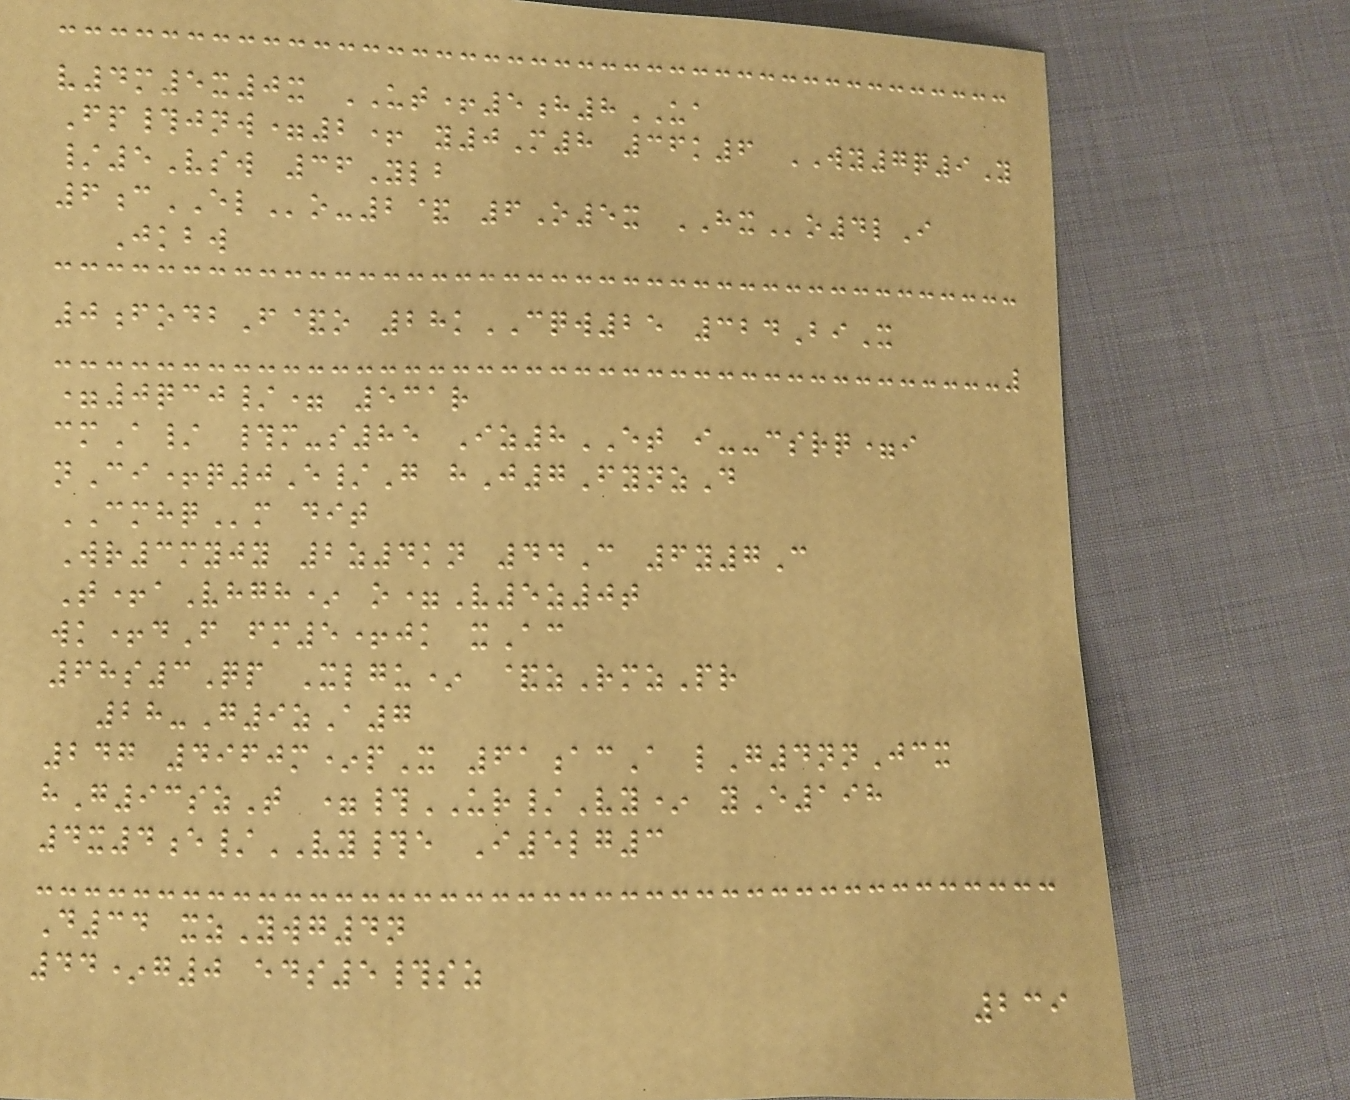v4m5x0x UT+5h8UA
Fp#jnw=2+ y0M8 36k6 WY7q9Y
/5Vsw 36Ylb
6cELo-2& 6O5x HXo4lI
Jkbw
0fodbF&o 28kCQW25 324BiX
=0qcj/= 531r
cmA/ #m-s85 Iz8ET i--csrq=i
nCi+q0E/G hJ7FynzD
CMHQm dit
Wr3myjy 2z4kn 44C 6y7C
T+aVhgh* o=V5z0t
wk+dF fm5+jk xAc
68s3Qp Xlgu* &zRmzPr
28-G9zA7
247 4960m*pX 61acA lG4nnJcx
hG93szT =#UR/Vy* yE198
4x4e/VY#e I5lg3
D34 xzYwg4n
44*g0 eds5#sz
239
